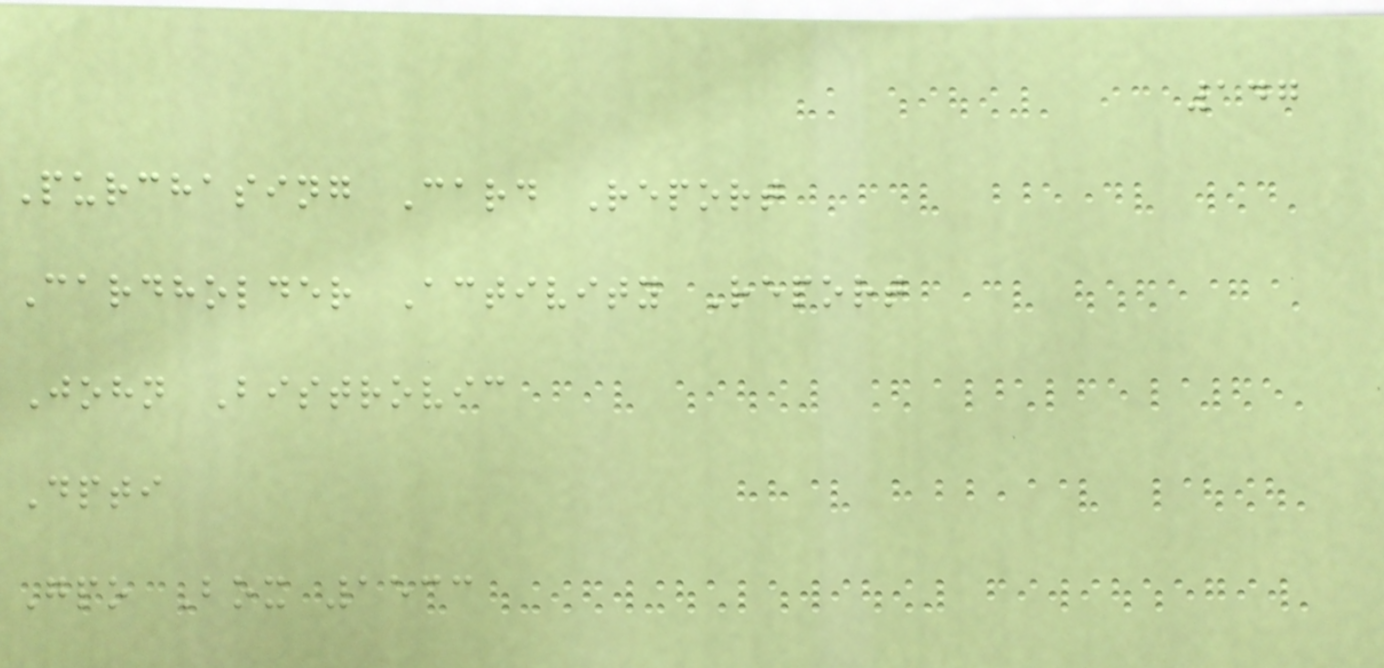147
Purchasing Card Report
Cardholder Activity Report
John Bistrovic
Dpti
Gpo Box 1533
